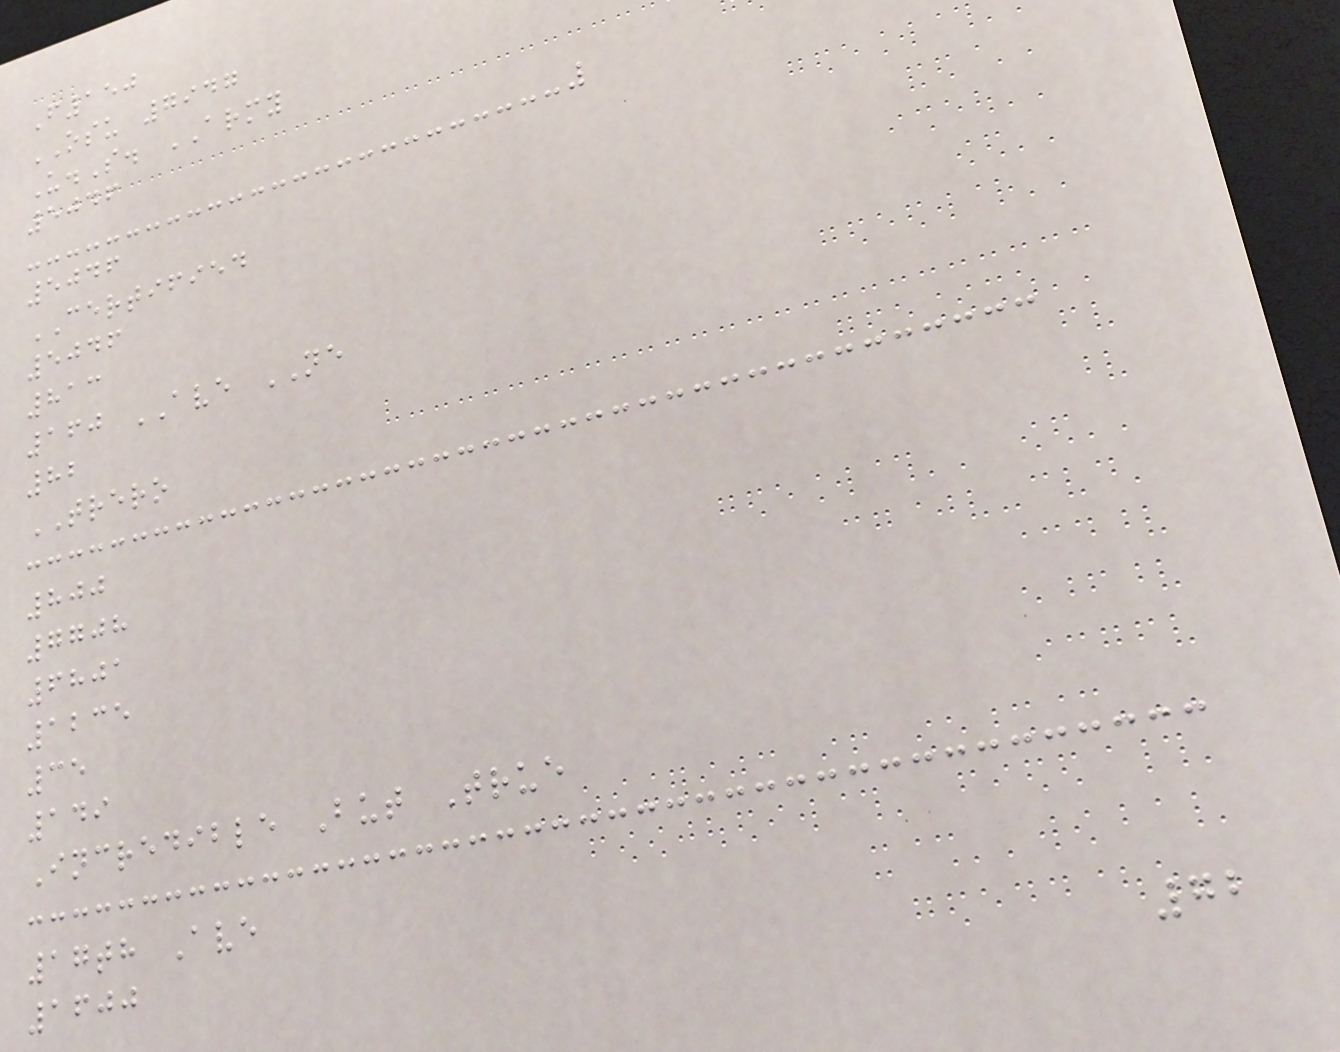F150
OSU 7947
U.S. ARMY
5046
5046
CERTIFIED
5046
813
160 AVE NE
82
TRERO
800
7708
6801
1235
35
149
Incredible But True
17th Ave
1600
72
